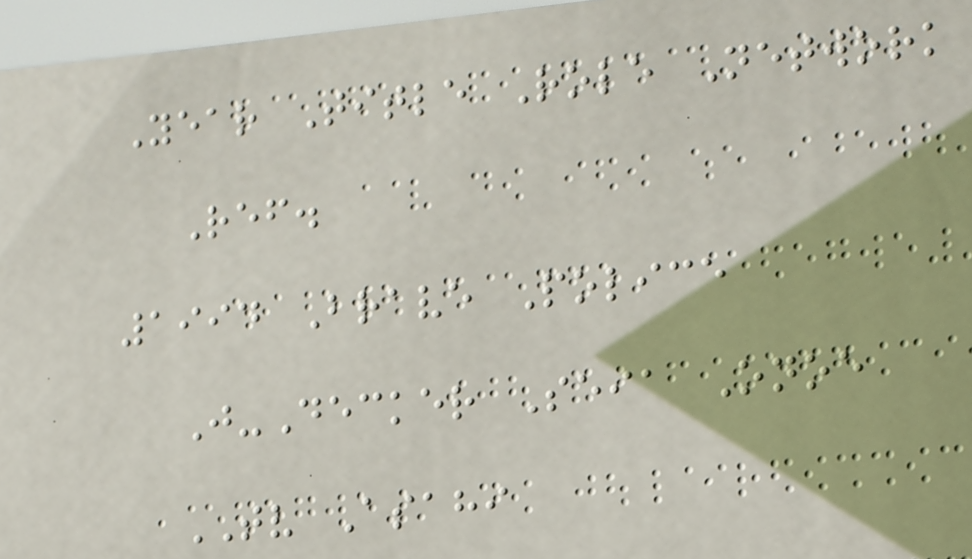Year Title Role Network
Ref.
1994 Brave Police
J-Decker Seia Onoe
TV Asahi
